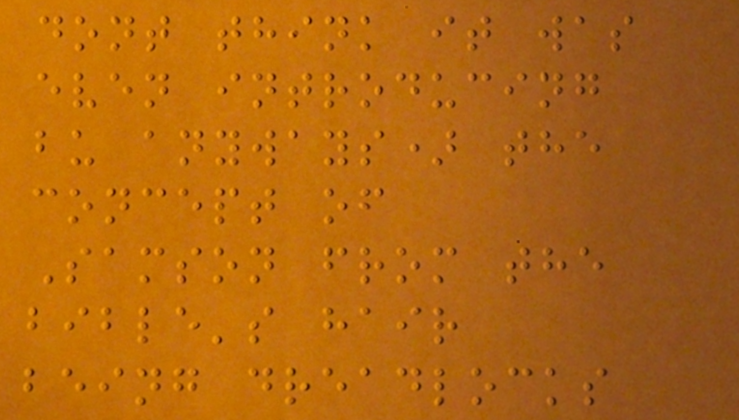dont think it was
even introducing
bu anyways) the
concept of
Samson from the
bible's hair
being dreadlocks
